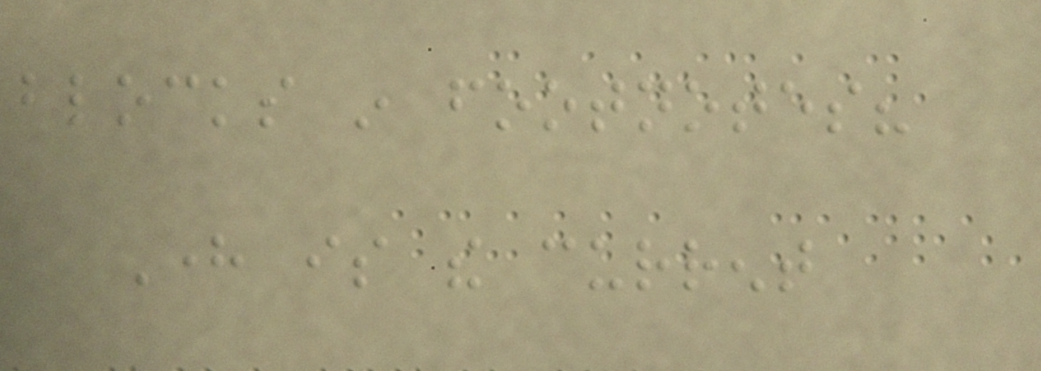blocks in footnotes?
Here is the current
